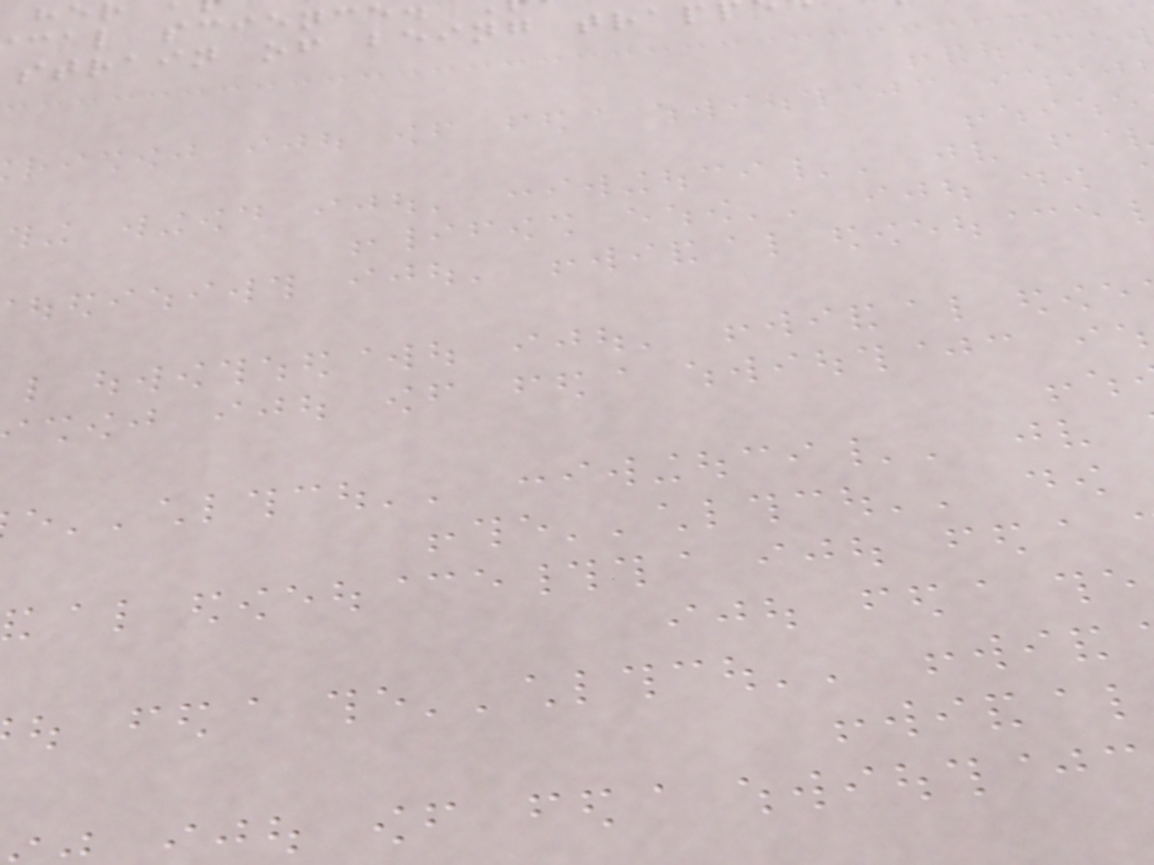cal science
strain of being trap
